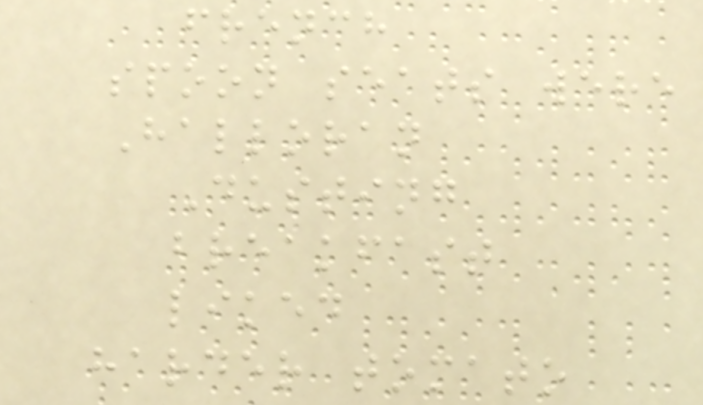french
spoon seats were
Halloran
Dusting
breakfast
liked
harder tomato
